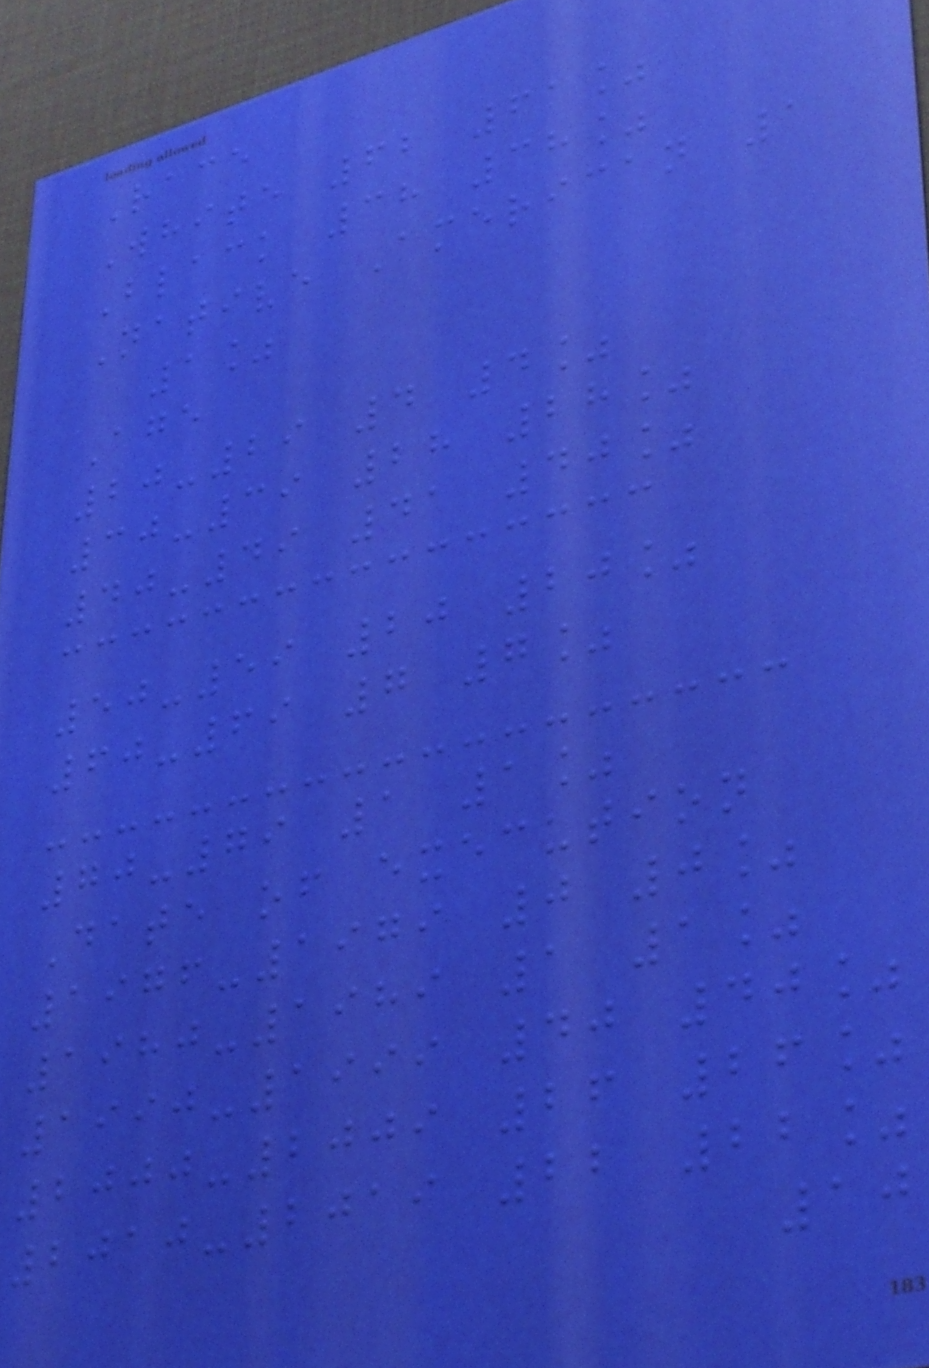Race
White 62 61%
Black 38 38%
Native American 1
1%
Age
20-29 4 4%
30-39 28 28%
40-49 41 40%
50-59 20 20%
60-69 7 7%
70-79 1 1%
Date of execution
1976-1979 0 0%
1980-1989 1 1%
1990-1999 40 40%
2000-2009 26 26%
2010-2019 22 22%
10
